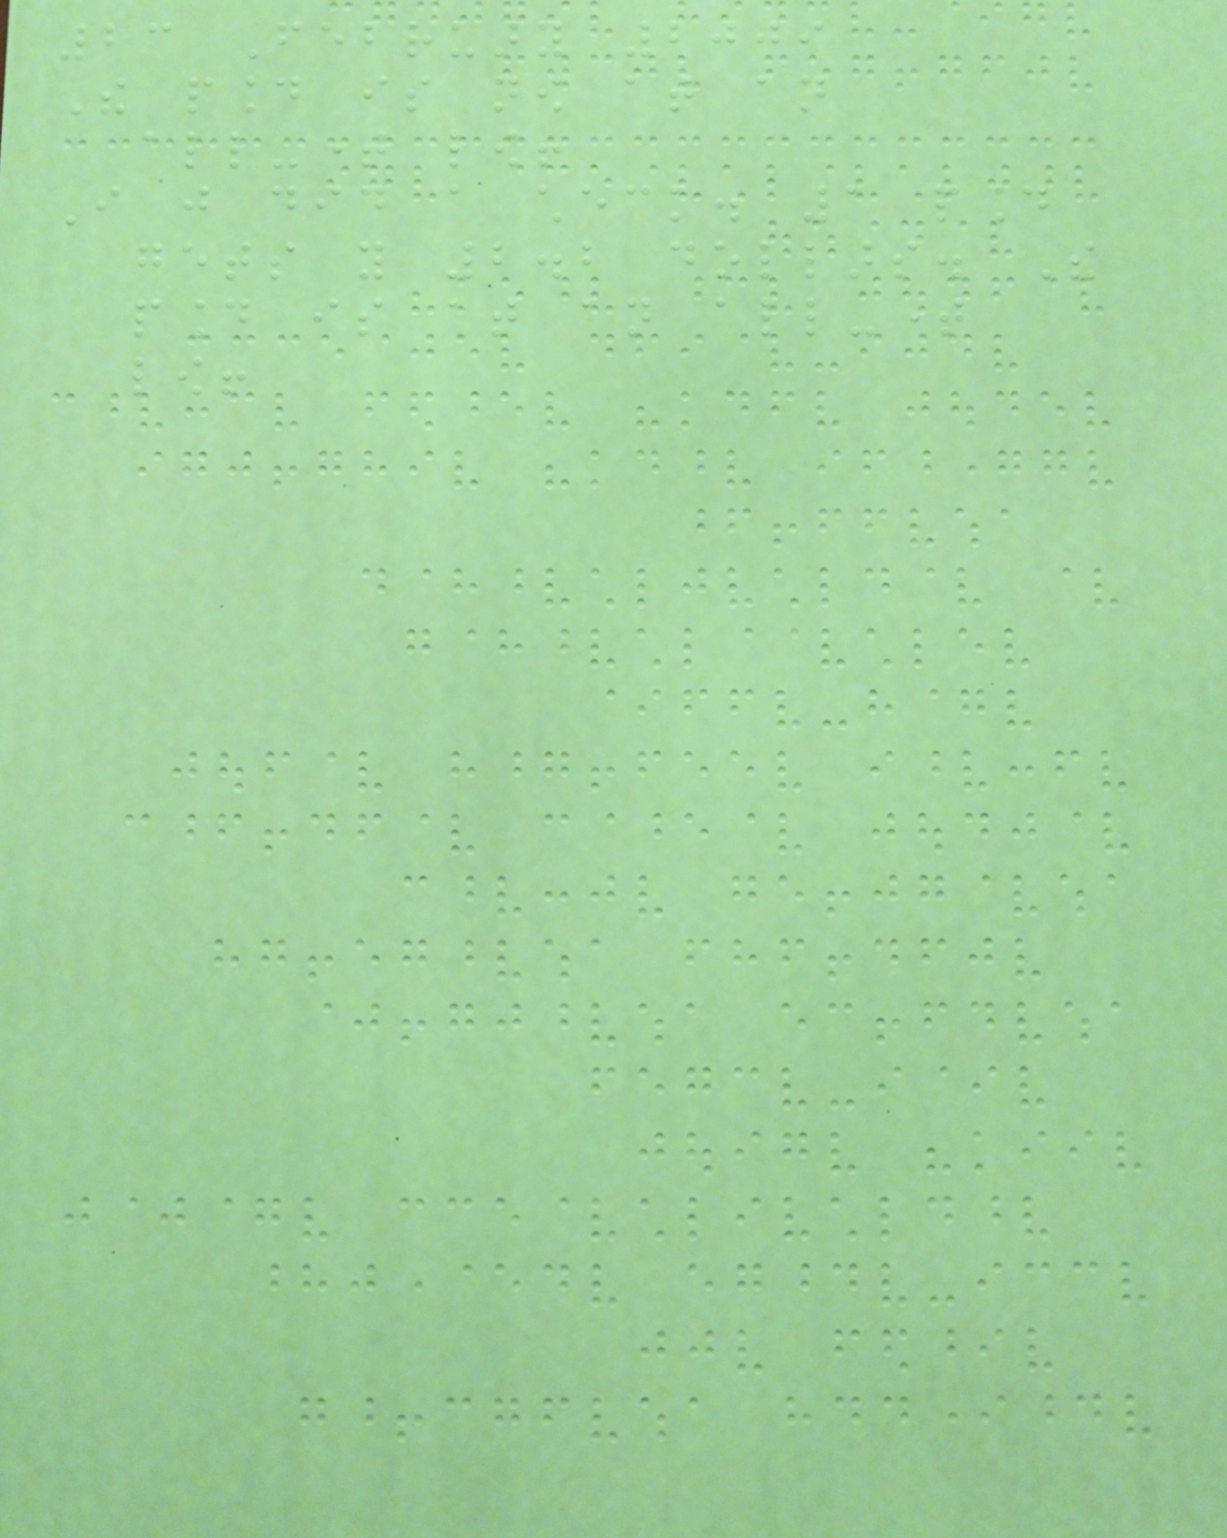23 February 2009
The pound is now at an
all-time low!
I just did a check. 1 pound
gets you 2.2 dollars. The
pound is at an all-time
low!
